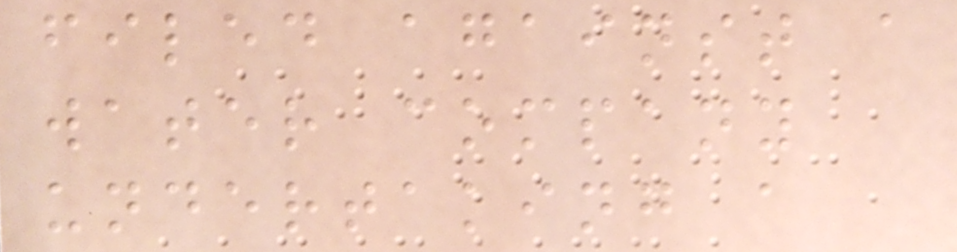filed against a
water company
undertaking a
